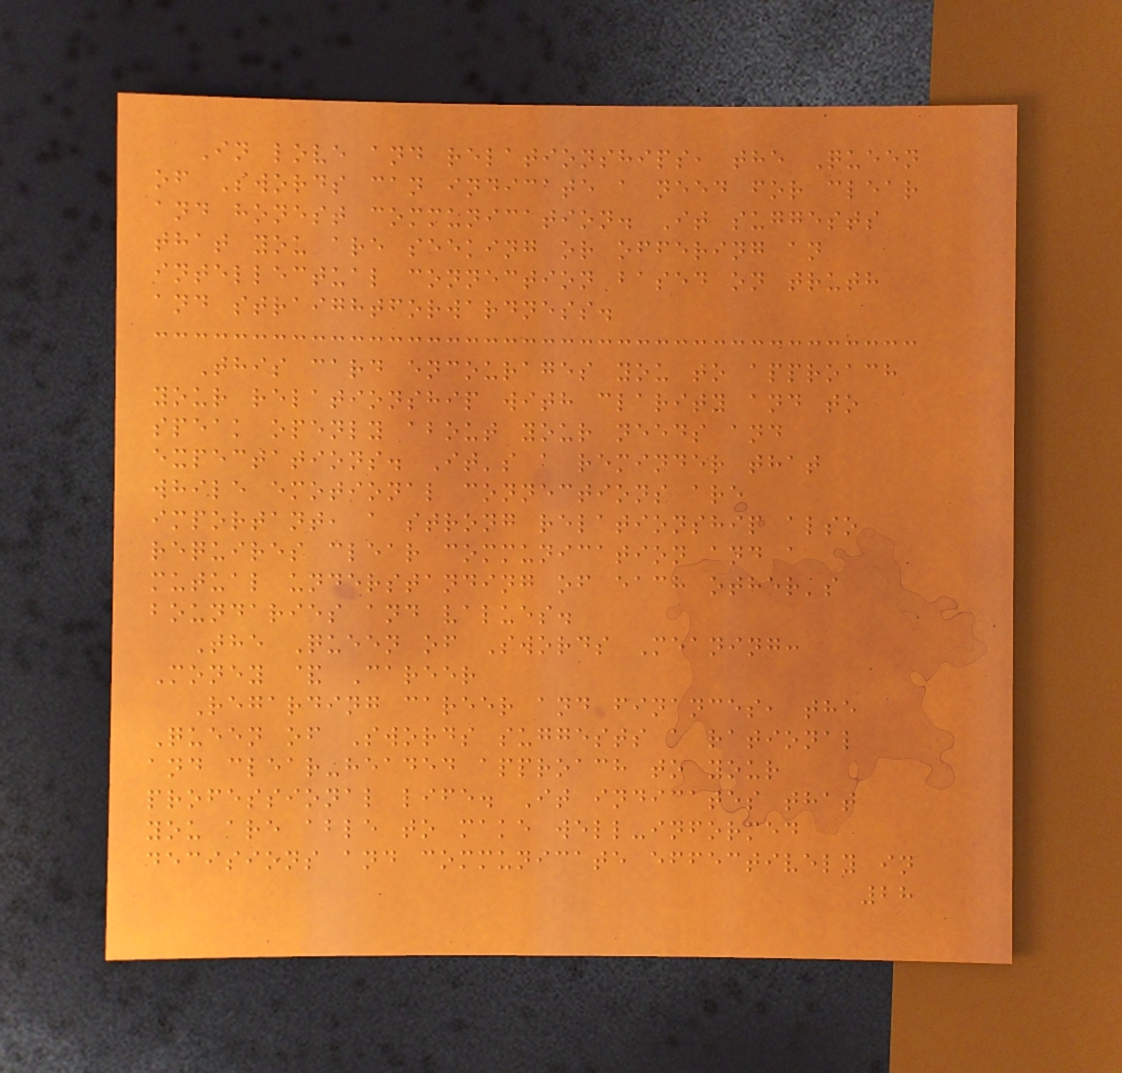In love and relationships, the Queen
of Swords can indicate a need for clear
and honest communication. It suggests
that you are seeking or offering an
intellectual connection based on truth
and straightforwardness.
This card encourages you to approach
your relationship with clarity and to
speak openly about your needs and
expectations. It's a reminder that
while emotional connections are
important, a strong relationship also
requires clear communication and a
mutual understanding of each other's
boundaries and values.
The Queen of Swords Meaning:
Money & Career
Regarding career and finances, the
Queen of Swords suggests a rational
and clear-headed approach to your
professional life. It indicates that
you are able to make well-informed
decisions and communicate effectively in
28
